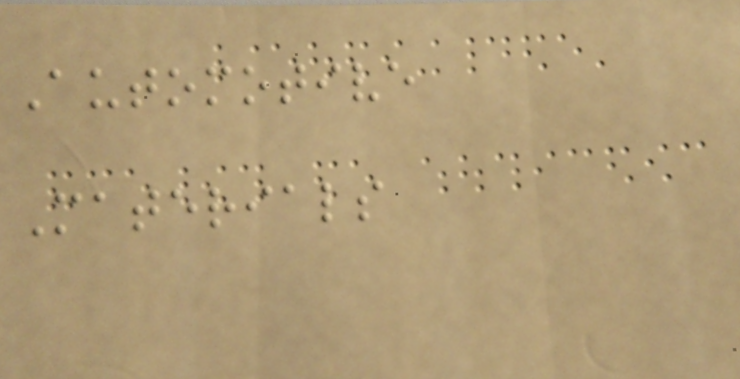Automotive
Materials
